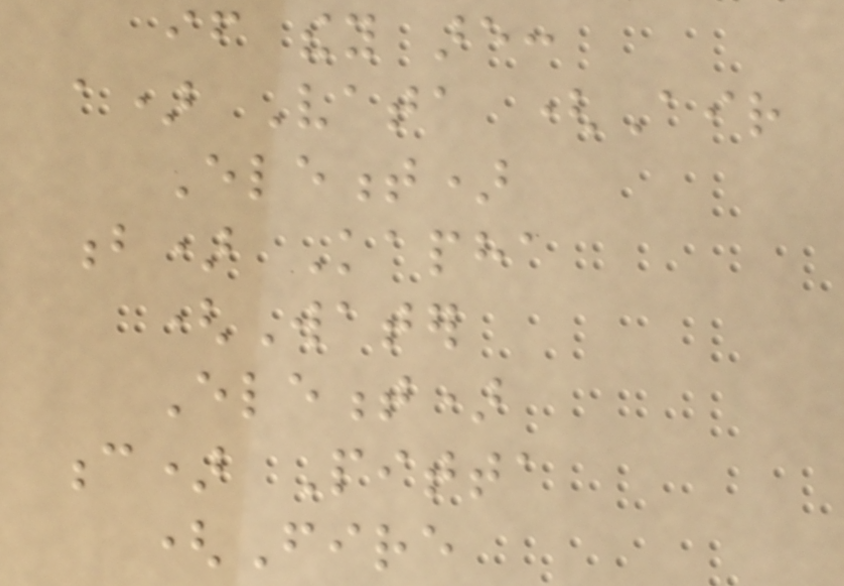if they are:
a) Vata (Air
Element)
b) Kapha
(Water
Element)
c) Pitta
(Fire
